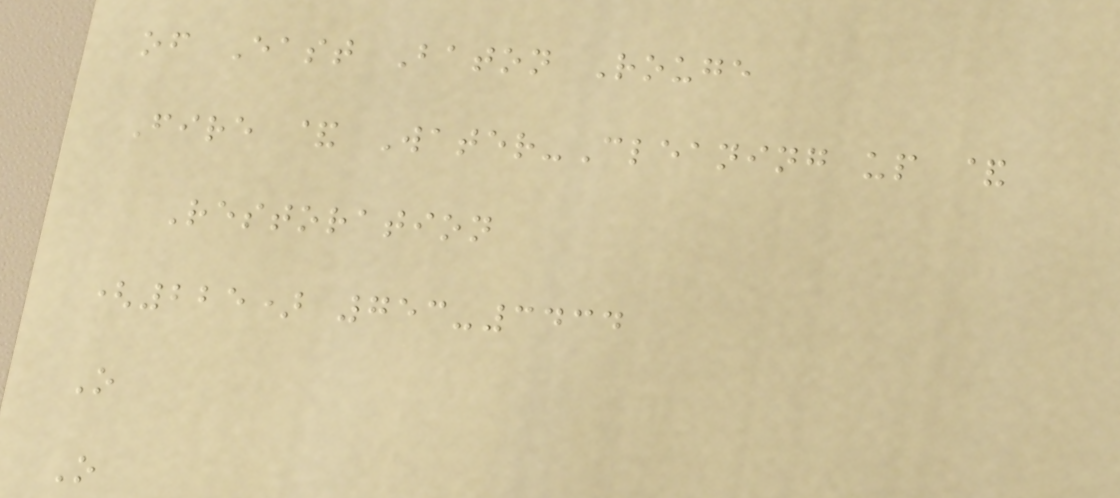of East Baton Rouge
Fire & Water-Cleaning up &
Restoration
(225) 753-3434
O
O
